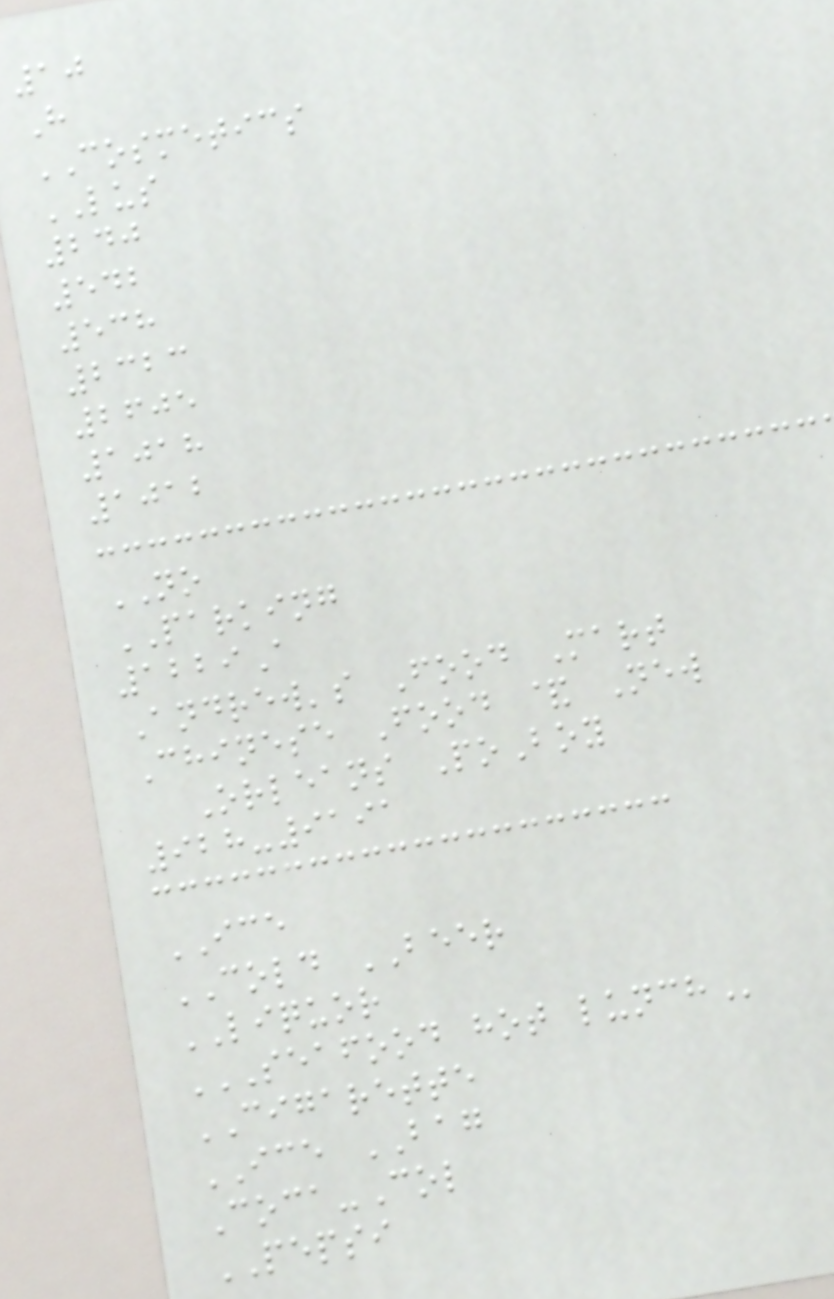10
H
COSMETICS
LUS
240
542
538
2323
2605
1018
1012
NO
PARKING
1229A
Andrew's Food Mart
Chinese Food & New
Orleans PoBoy
928-9191
ICE
COLD BEER
LIQUOR
SEAFOOD HOT LUNCH
CIGARETTE
ICE BAG
Coca-Col
PEPSI
